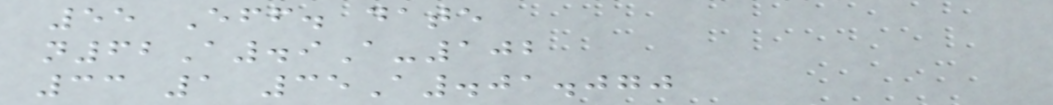55 Eff. date
n62A.9A-102
33 1 35A.01.070
